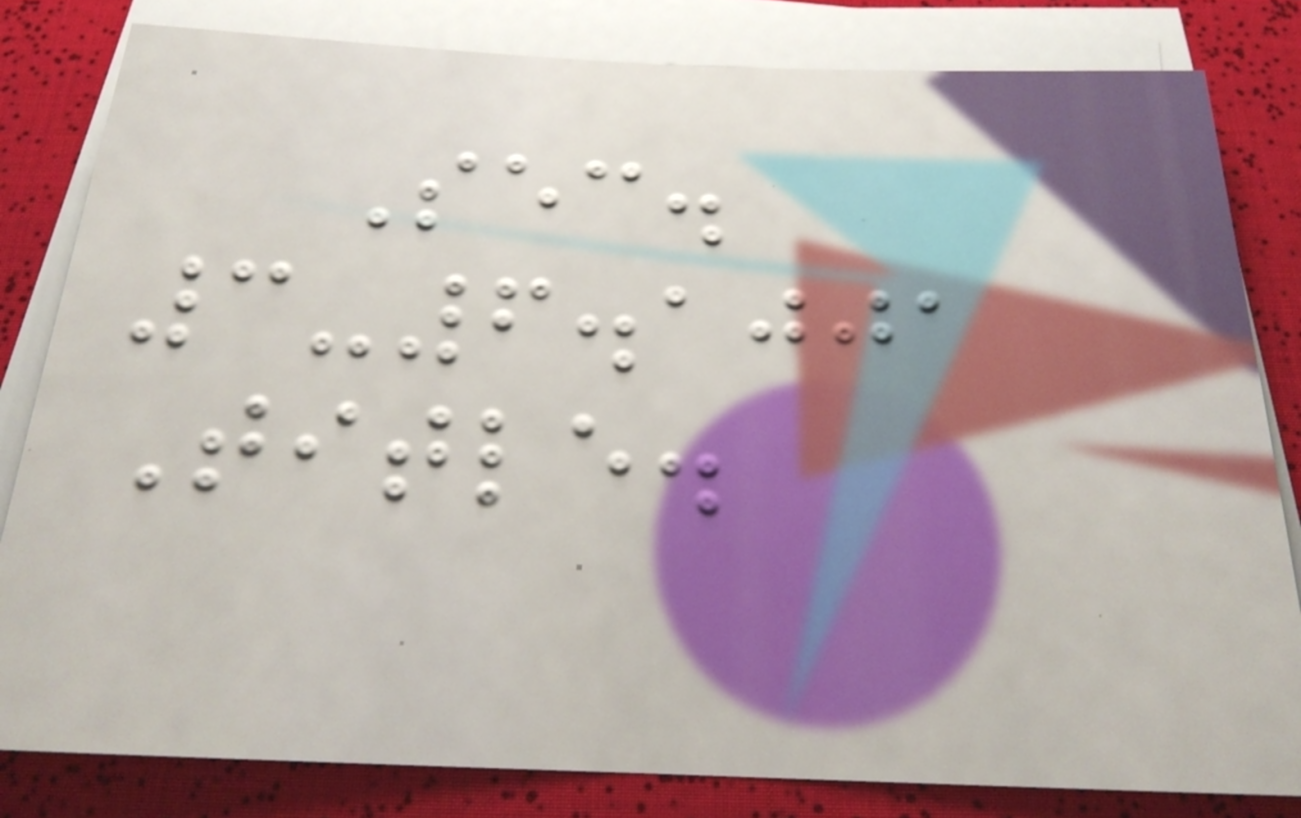Sec.
3-6.1001
Title.
